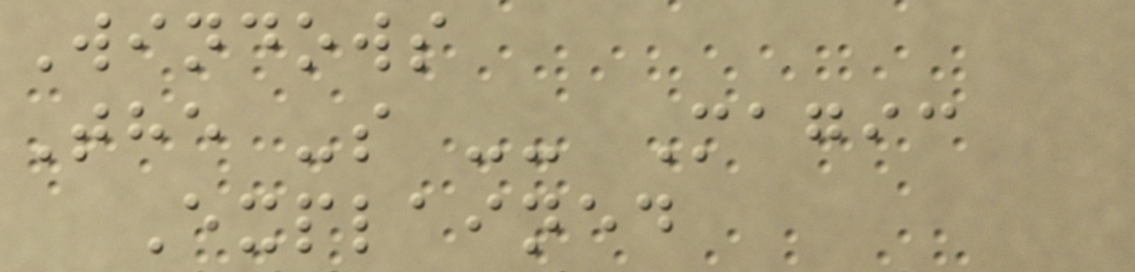Windows
The -s -- Magic
Explained
